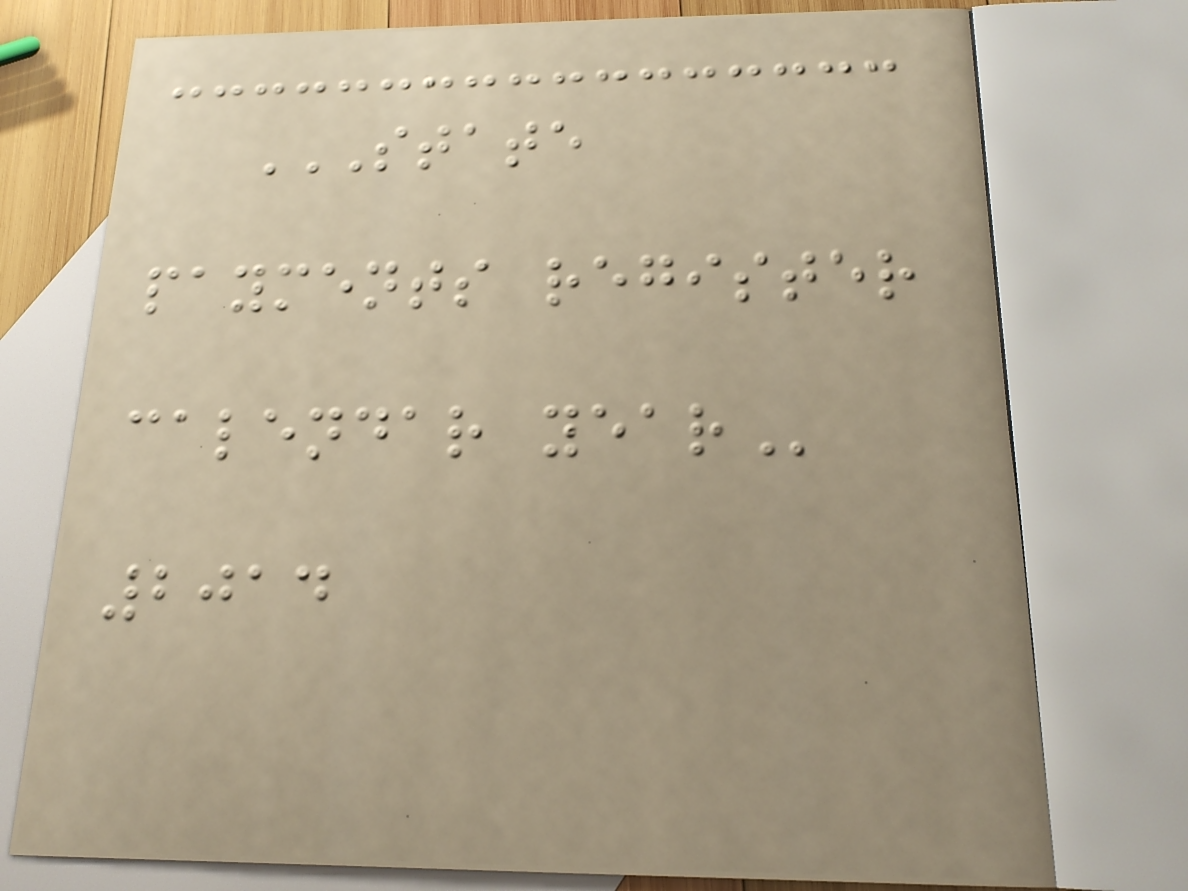STATE
PAYMENTS REGISTER
CALENDAR YEAR
2014
